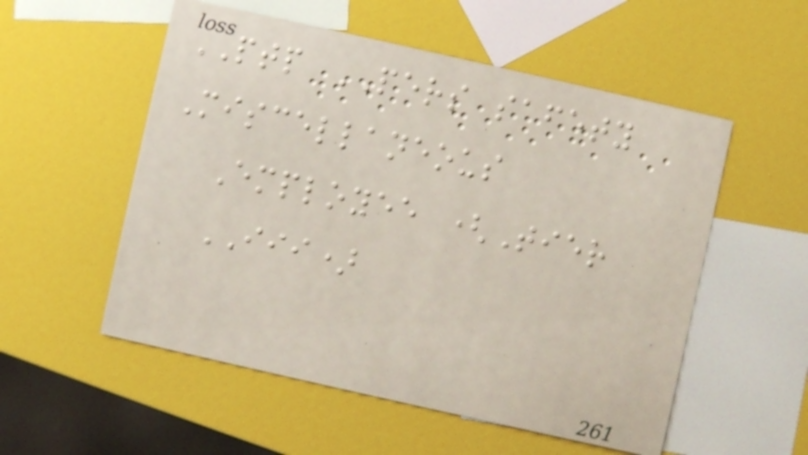PTP PERS safety
Miscellaneous
Employee (Tier
III)
